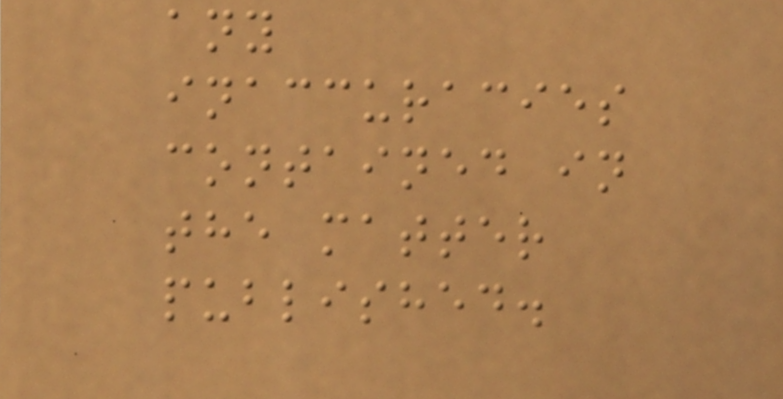any
inaccuracies
contained in
the matter
published.
